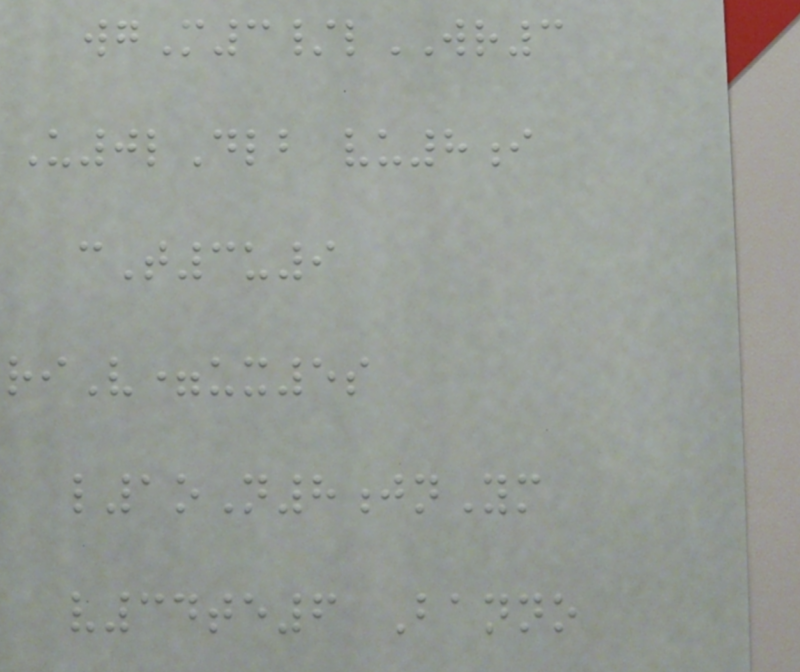wgM3/lWR3
U0lDlb vu8i
cT3u9
riV=ux5s
l1oN8jnYm
v34te6 Banno
